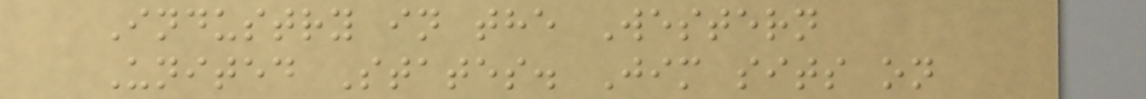Industry in the Western
United States. Jim sits on
